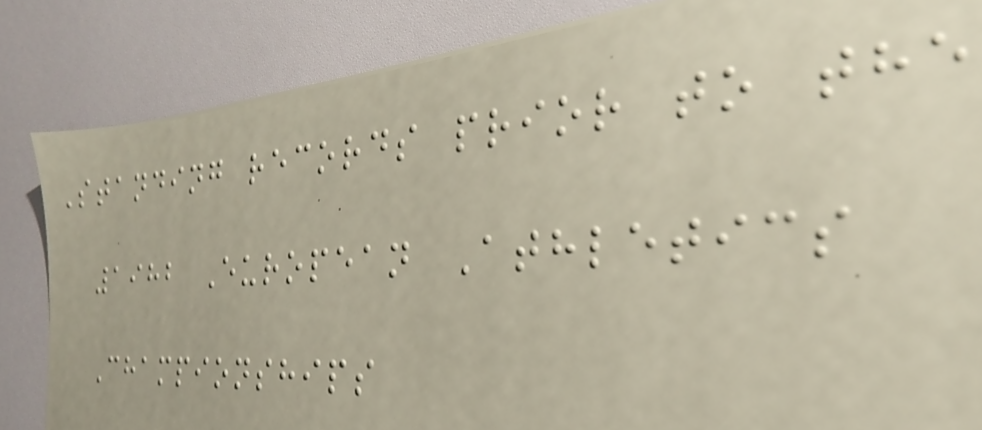Standing records prior to the
1982 European Athletics
Championships
